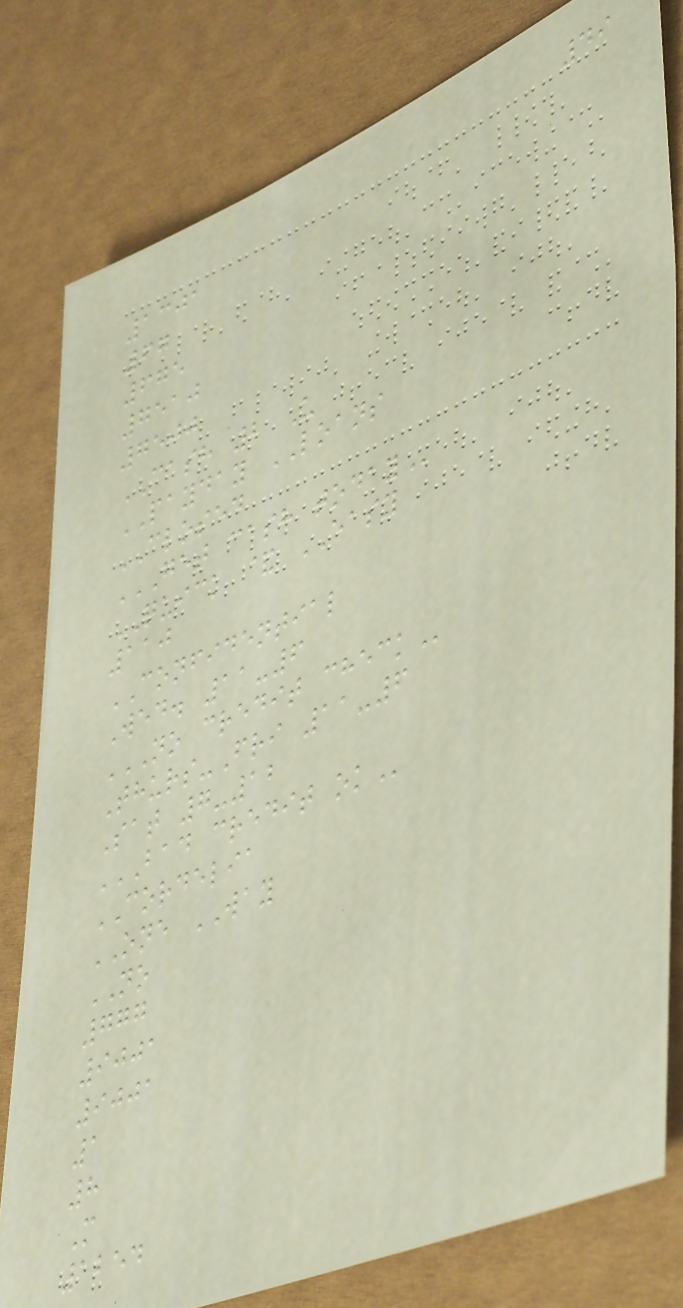49
1301
67
675
7510
7500
CASH 2 U
PAYDAY LOANS
CLOSED
GET CASH TODAY
QUICK & EASY
110
CONFIDENTIAL
Wed. 11-6
NO CREDIT CHECK
Thurs-Fri 11-6
Sat 7-12
BAD CREDIT OK
CORDELIA
ONE WAY
NO
777
9001
9001
1
8
M
1254
